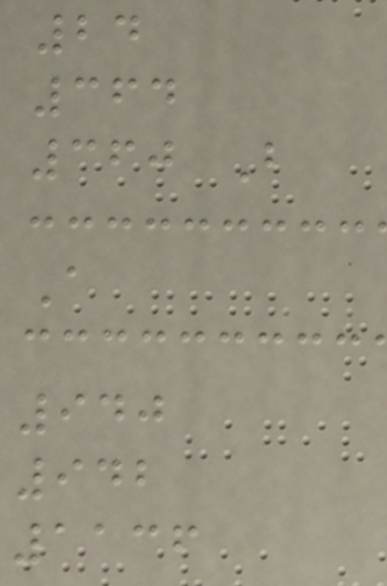24
364
360 B
A
940
942
1136
